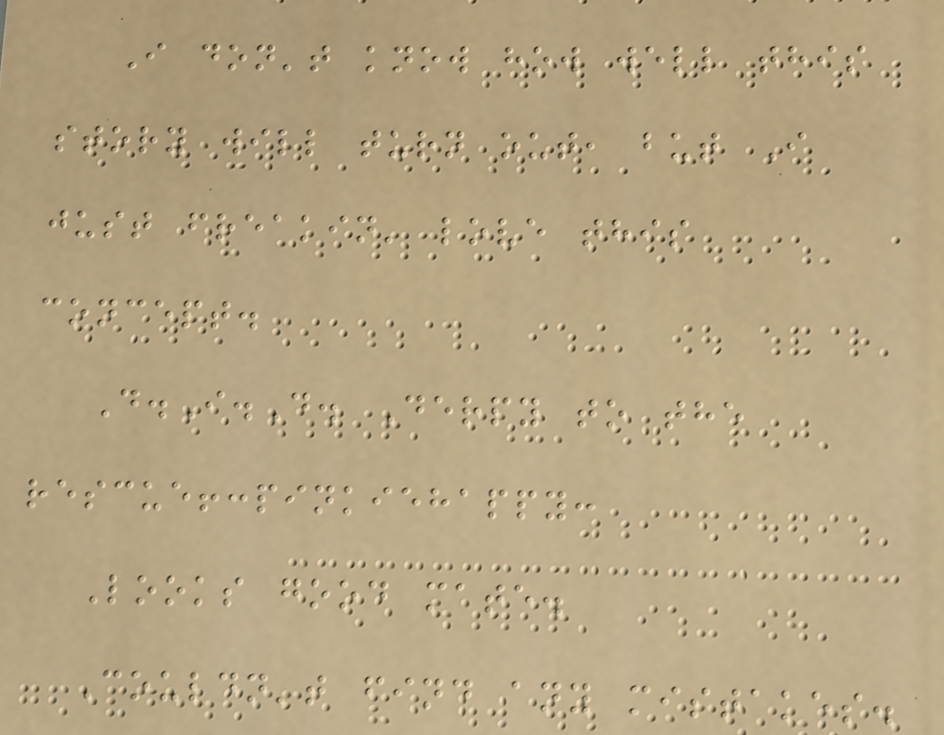I don't know how well this
story will turn out, but I
just freakin' love this
concept.
D.I.D. Derpy to the
rescue!:pinkiehappy:
Looks good mate.
Couldn't find any mistakes.
